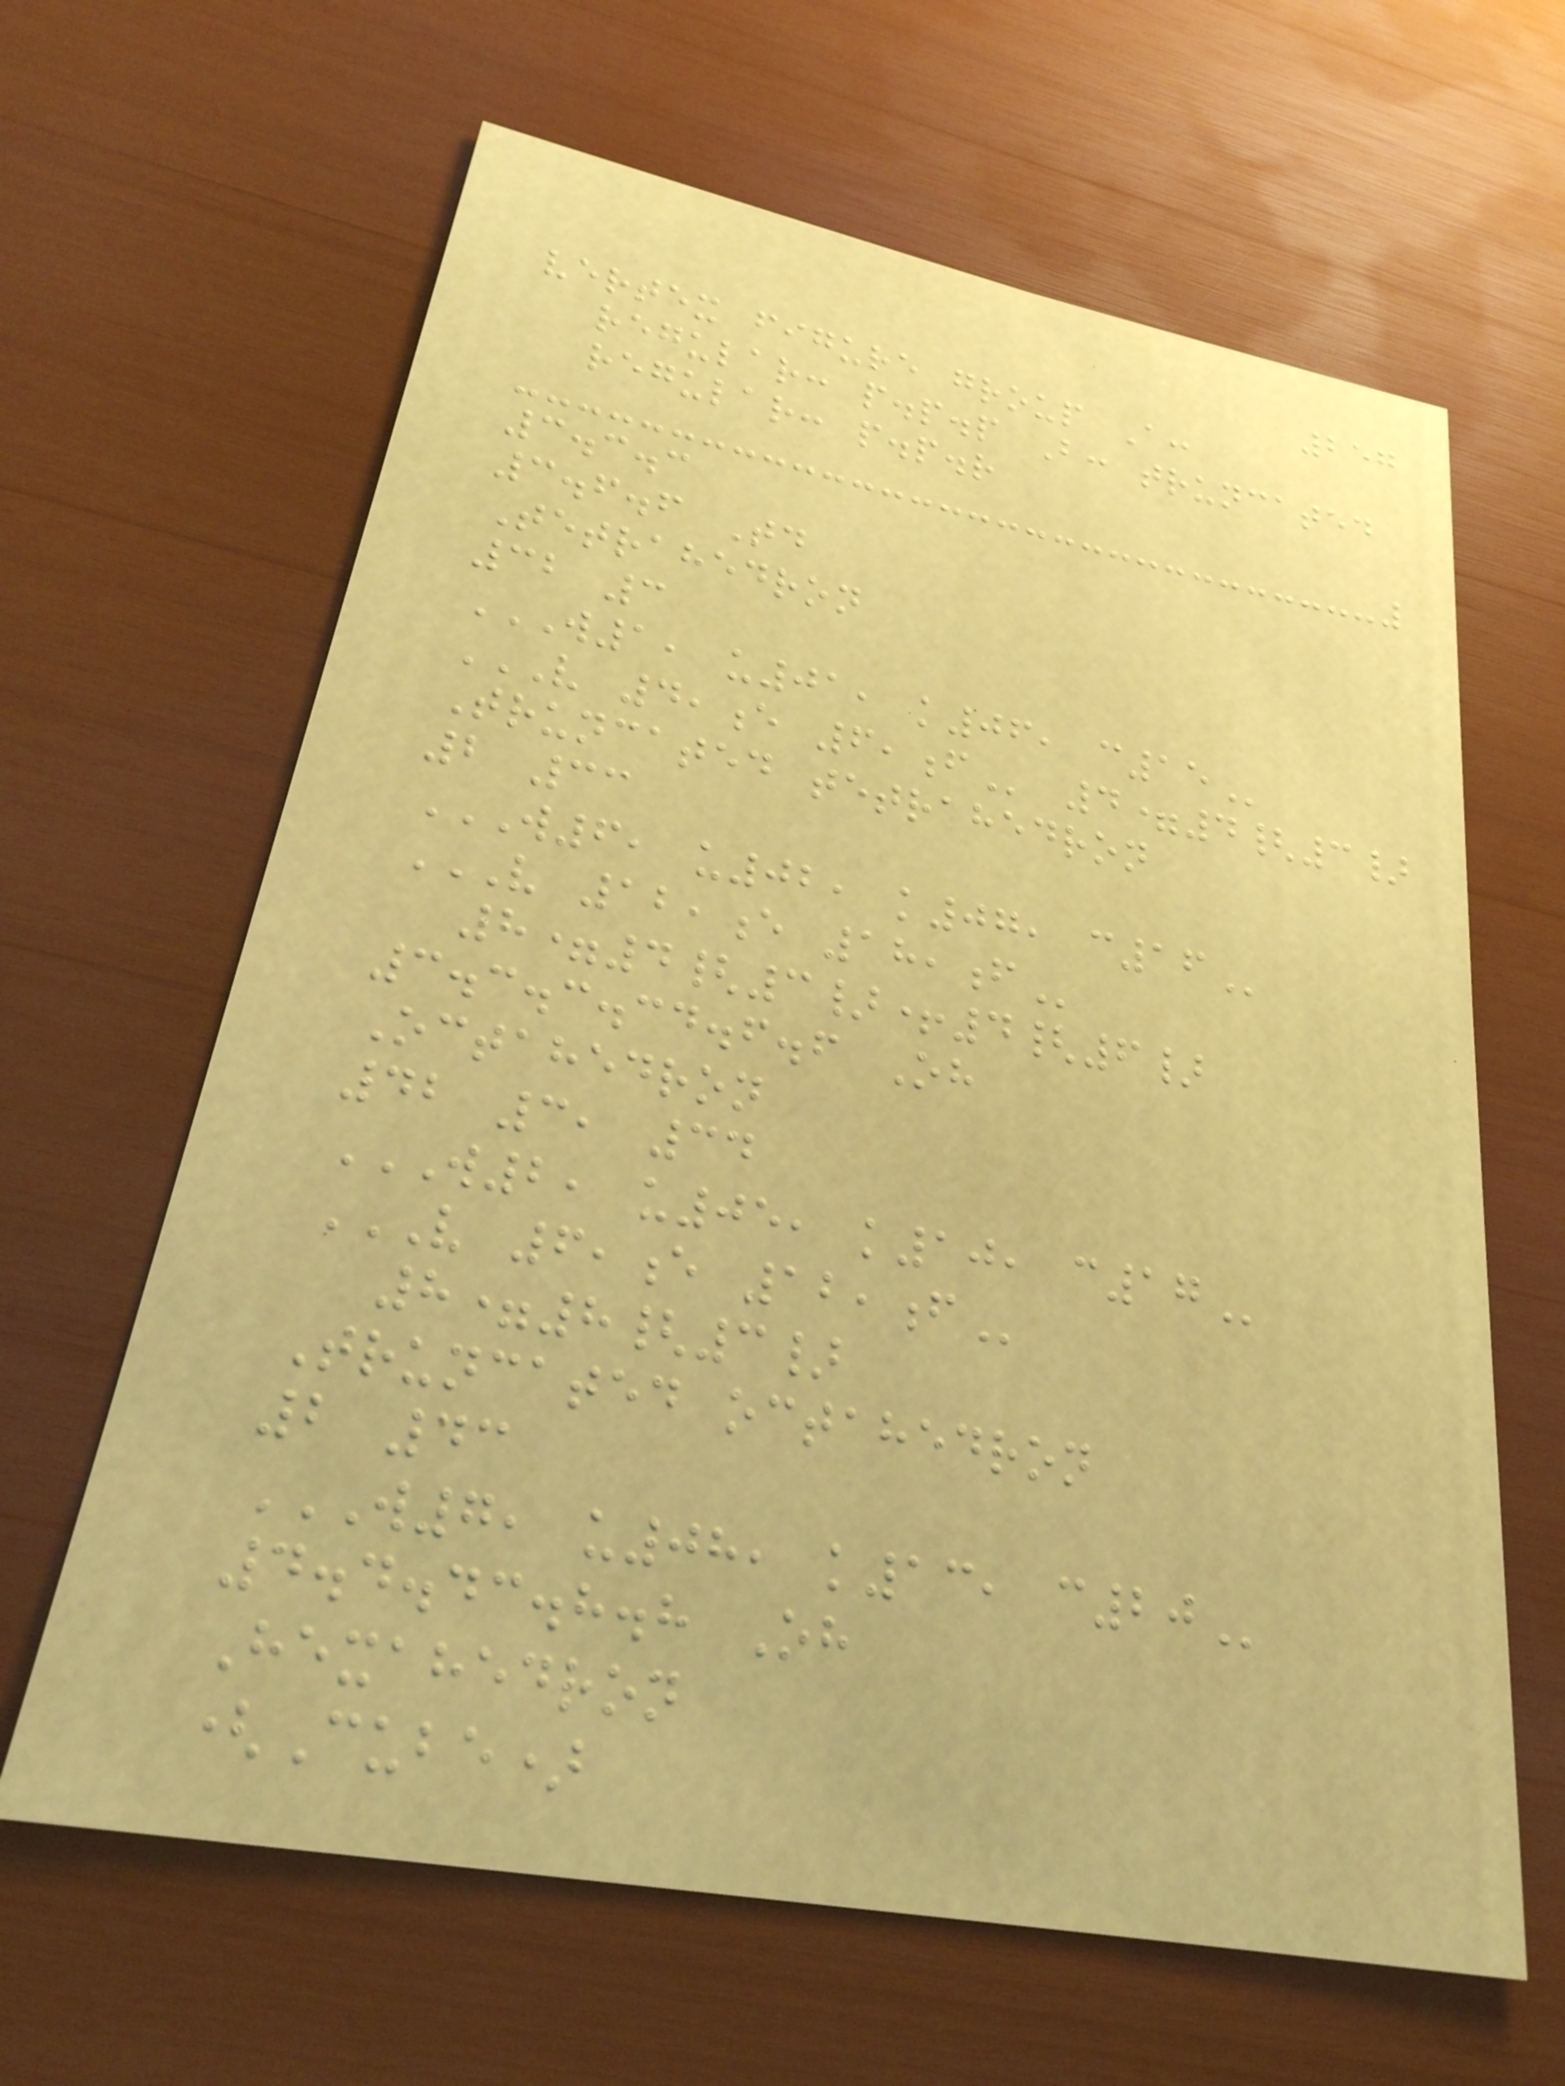257
vertex figure group A:
regular: p.p.p B: truncated
regular: p.p.r
3.3.3
3.6.6 Td
Tetrahedron
32 3
W1, U01, K06, C15
V 4,E 6,F 4=4{3}
Truncated tetrahedron
2 33
W6, U02, K07, C16
V 12,E 18,F
8=4{3}+4{6}
3.3.3.34.6.6 Oh
Octahedron
42 3, 34
W2, U05, K10, C17
V 6,E 12,F
8=8{3}
Truncated octahedron
2 43
W7, U08, K13, C20
4.4.43.8.8 Oh
Hexahedron
(Cube)
